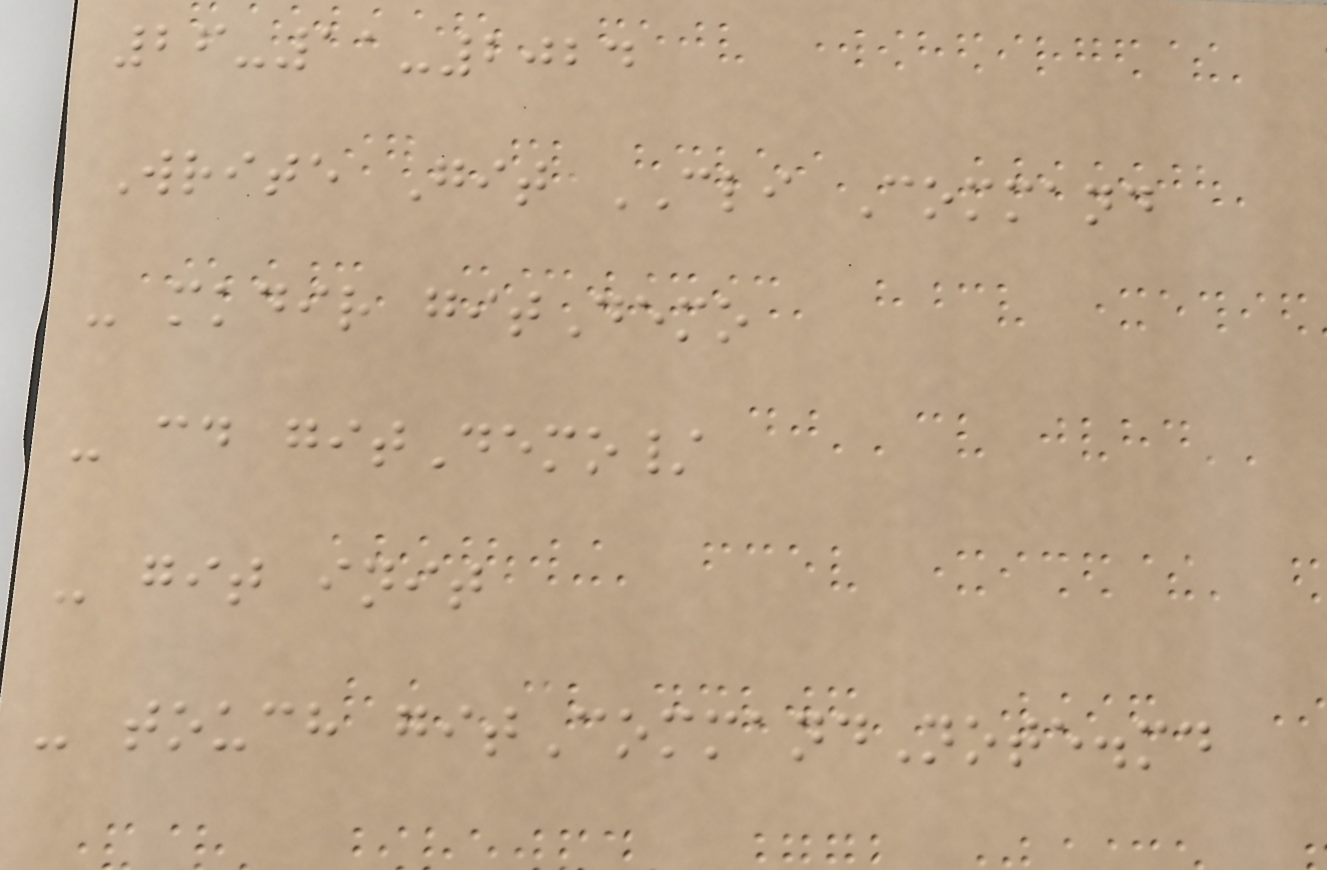26-11-2024
Write Git CLI Command
- mkdir gitDemo
- cd gitDemo/
- git init
- touch gitCommandNote.md
